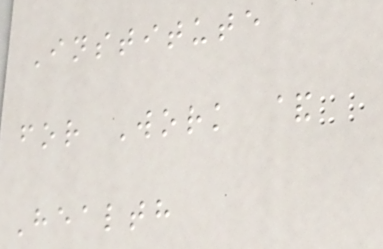Institute
for Work &
Health
